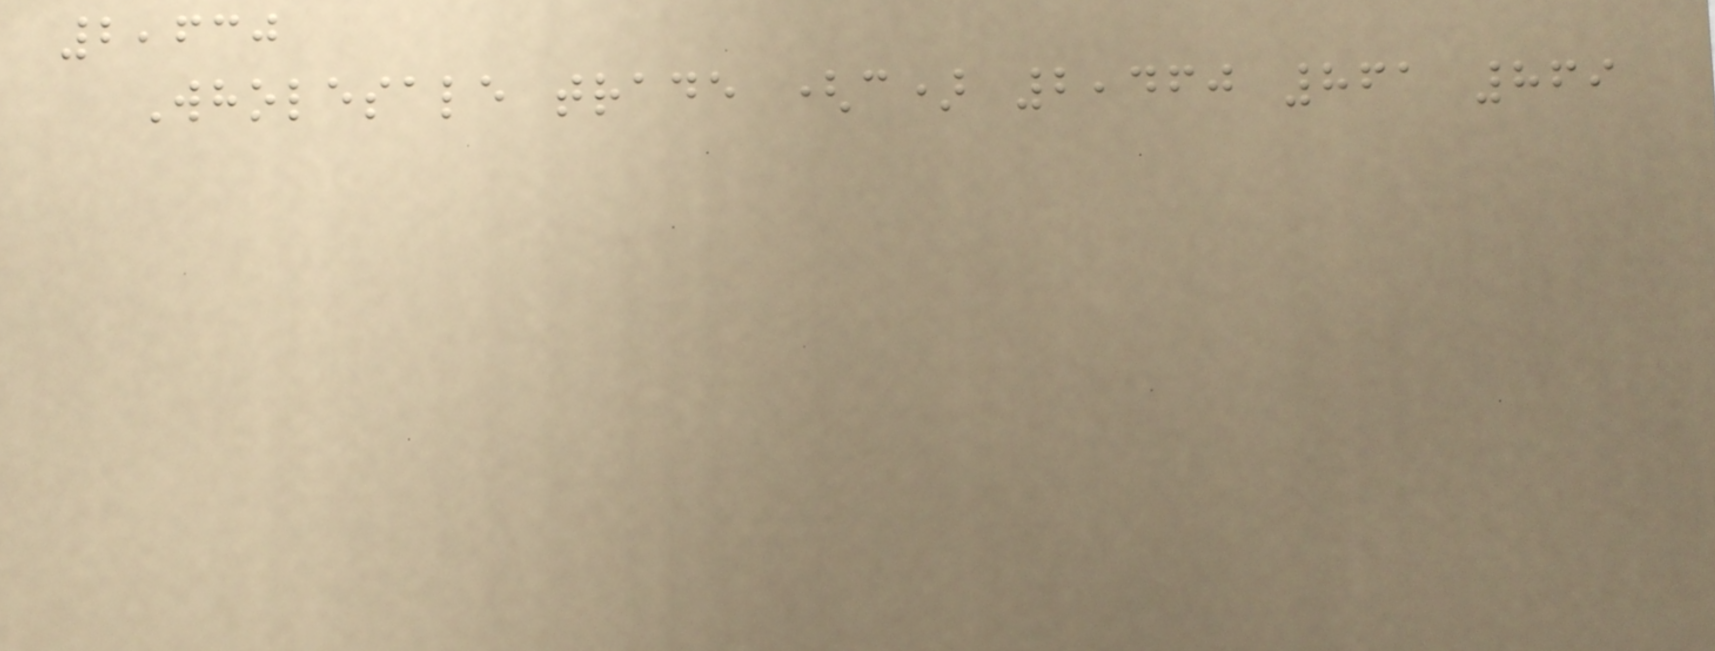2,630
Wholesale trade (c) 2,460 861 869
